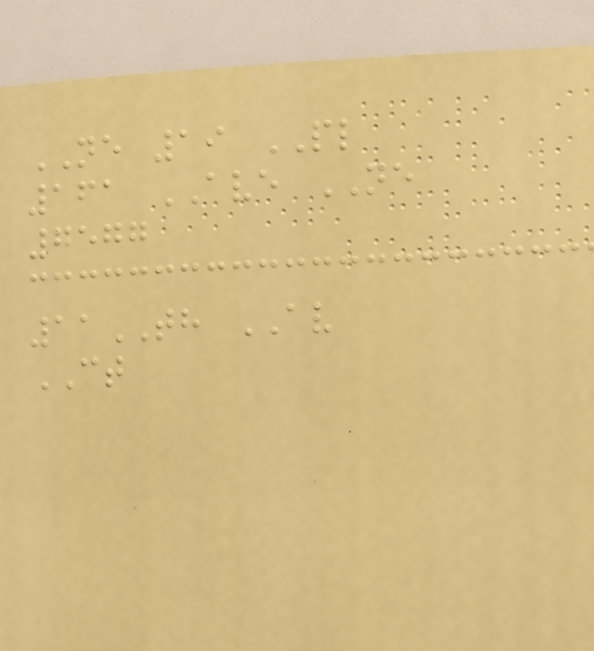NE 19 PL
161 AVE NE
7577
11TH AV
CT
